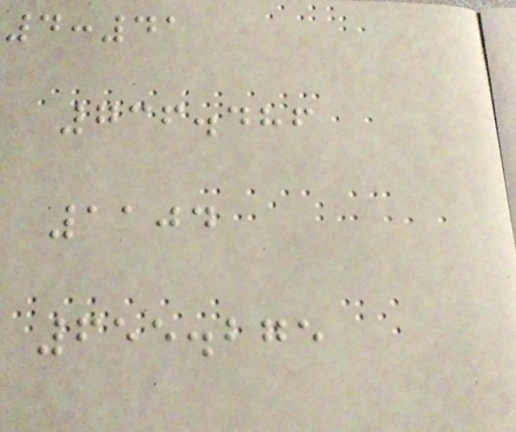4:41
736.486
1104
655.275
